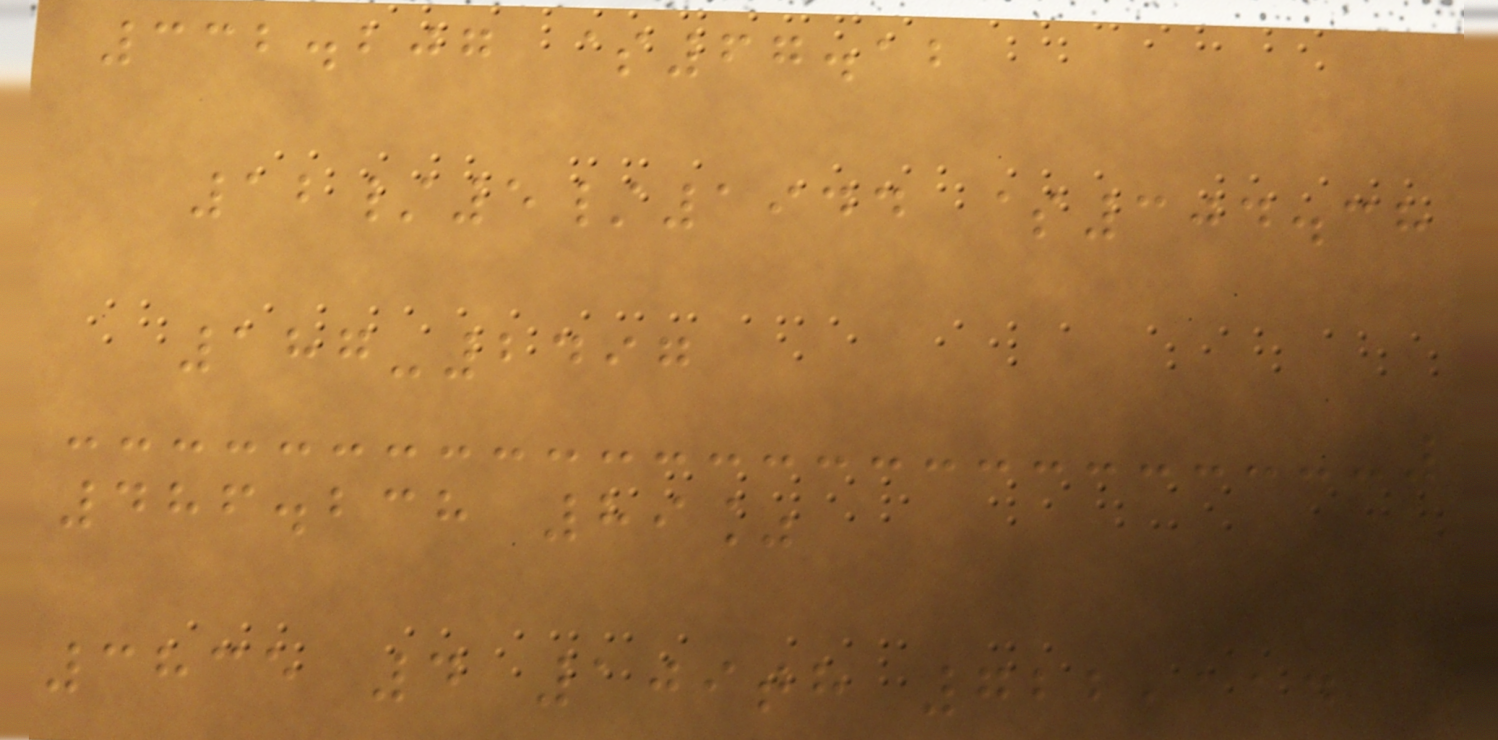332.207 $67.12
12/5/1944 $304.38
187-2497
486.238 89%
3835 4 109th 722,114
